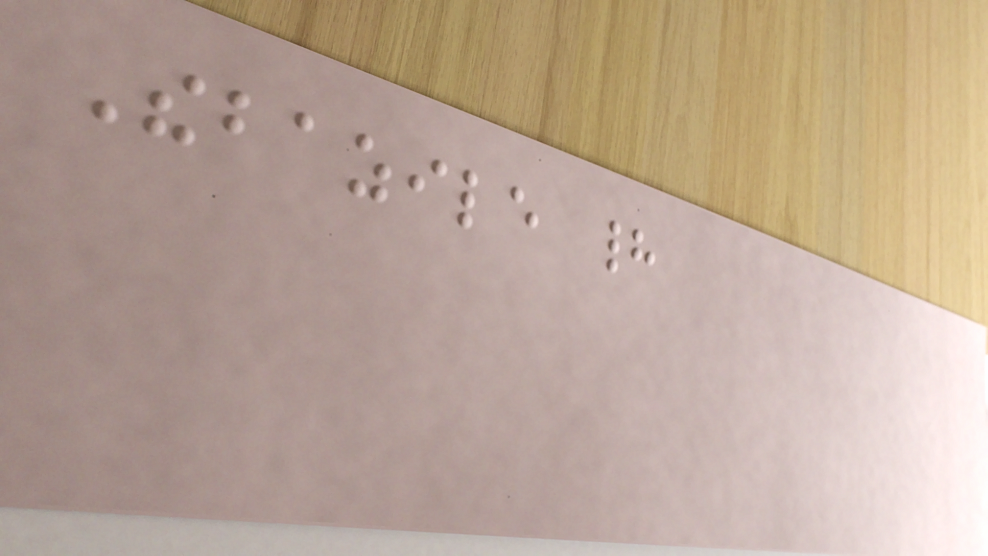Thebazile had
